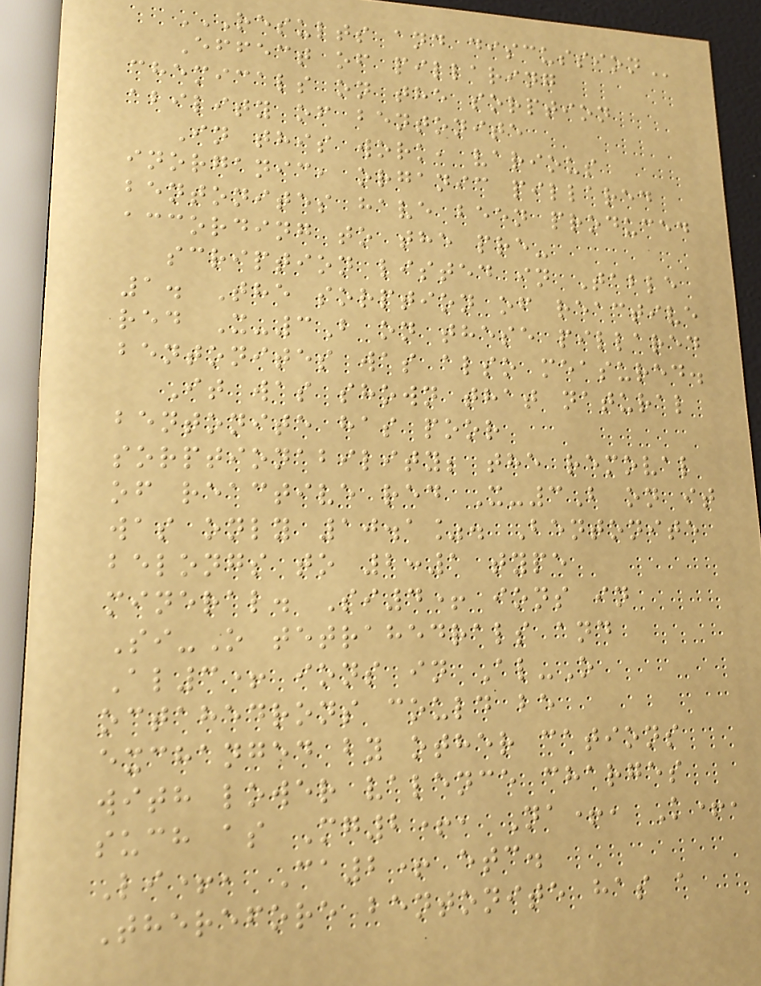RESULTS AND DISCUSSION
Effect of pillaring
chemicals on the sorption
ability of bentonite
In this work, various
inorganic, organic pillared
bentonites have been produced
according to the pre-
scription listed in Table
1. The sorption of reactive
red X-3B on these pillared
bentonites was also measured.
It was shown that natural
bentonite has poor
sorptionability; the removal
of reactive red X-3B on it
was only 10.1%. Bentonite
belongs to 2:1 type
mineral. Si4+ ions in
Si-O tetrahedrals and
Al3+ ions in Al-O
octahedrons could be
exchanged by other cations
with lower valence charges
such as Mg2+, Na+, K+,
Li+, Ca2+ etc.
Therefore bentonite has a
